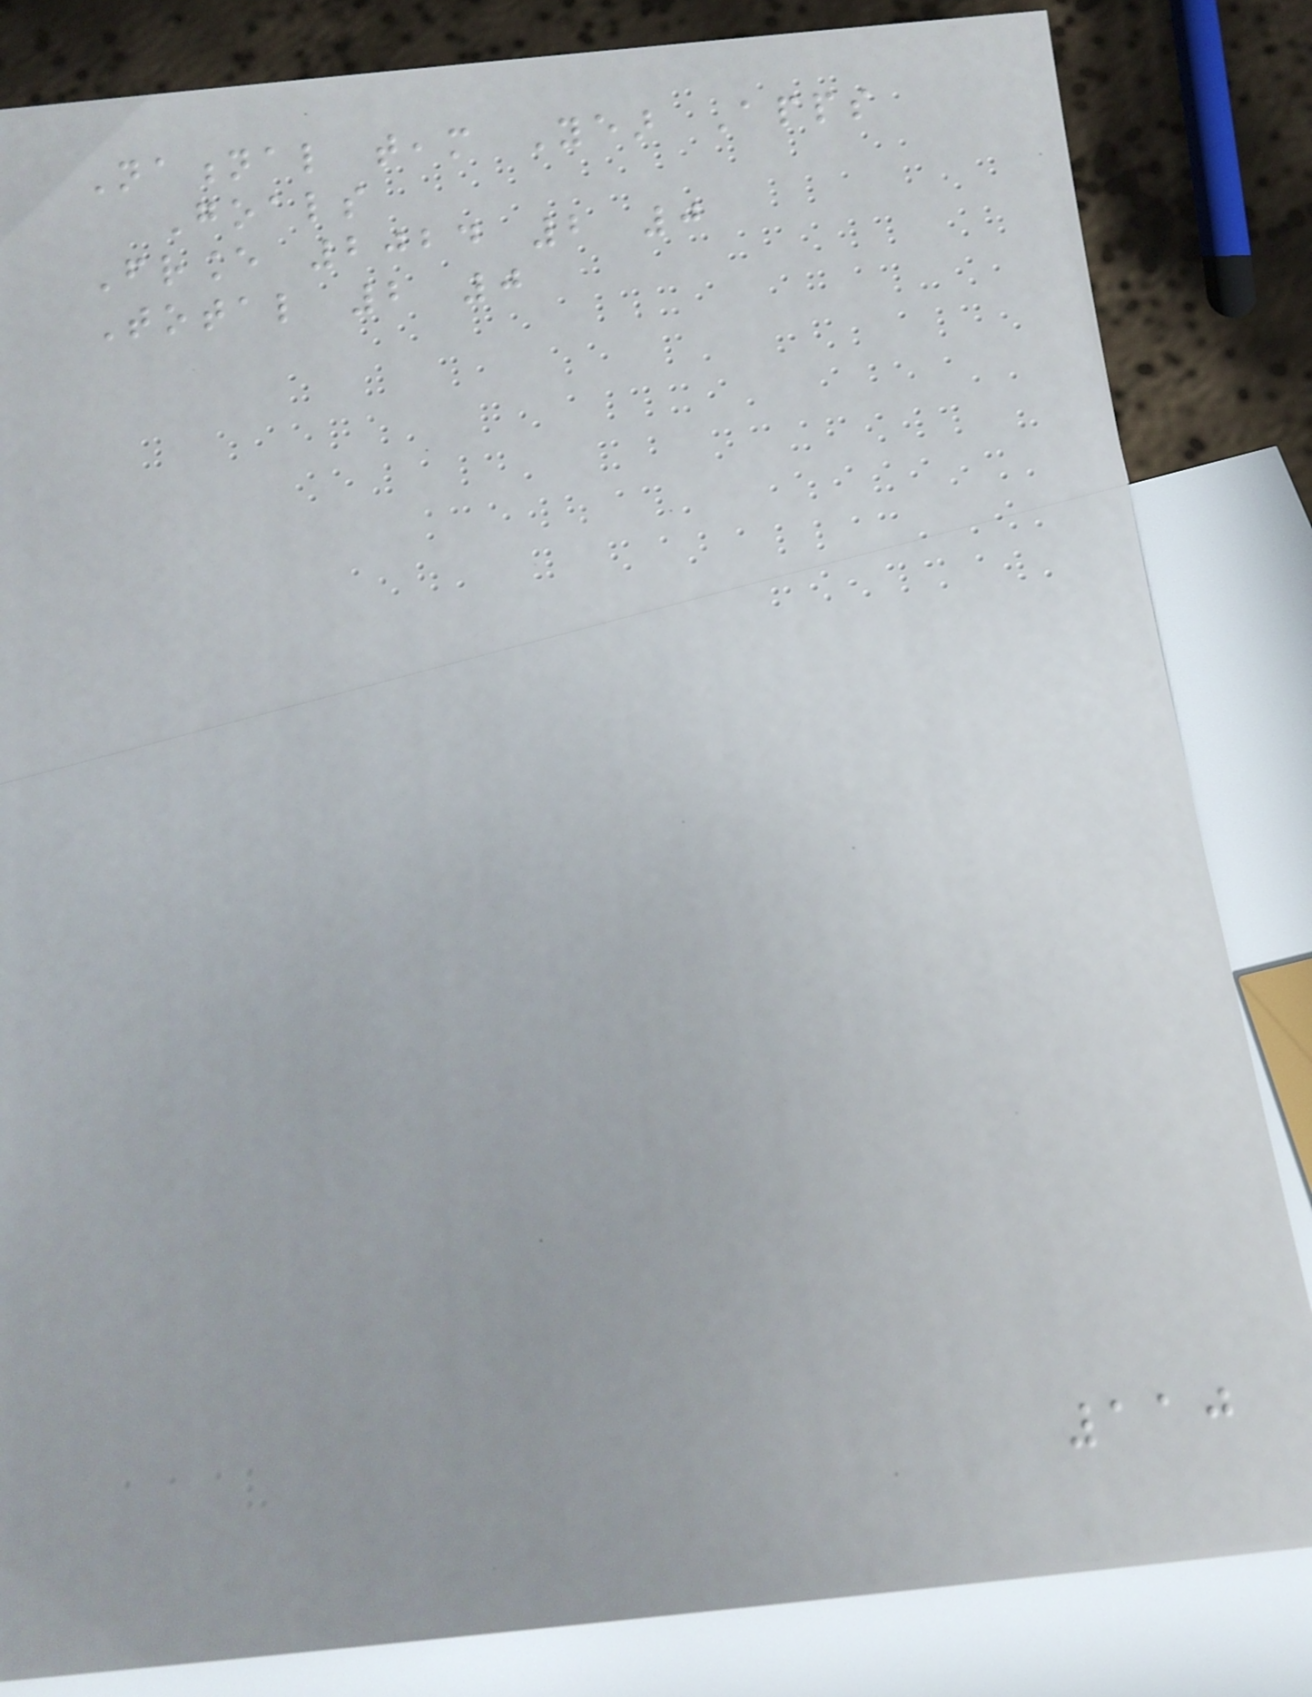National team Year Apps
Goals
France 2024 2 0
Total 2 0
110
